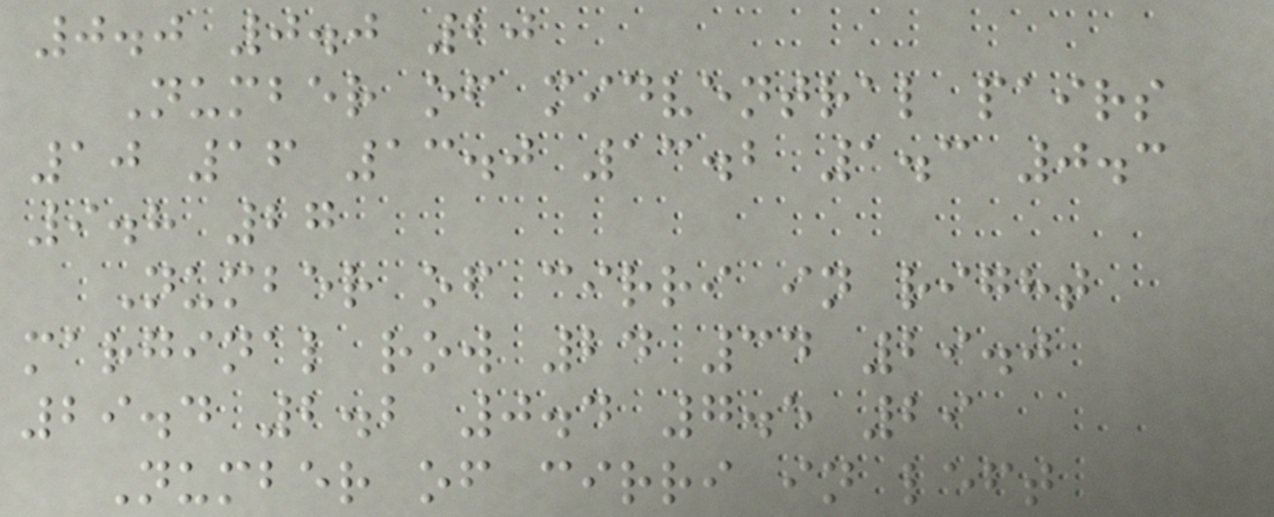0.0 0.0 20
Number of midventral pairs
10 16 13.0 13.2 1.3 0.3
9.8 27
Number of cirri in right
marginal row 24 34 29.0
29.4 2.2 0.4 7.5 29
Number of cirri in left
